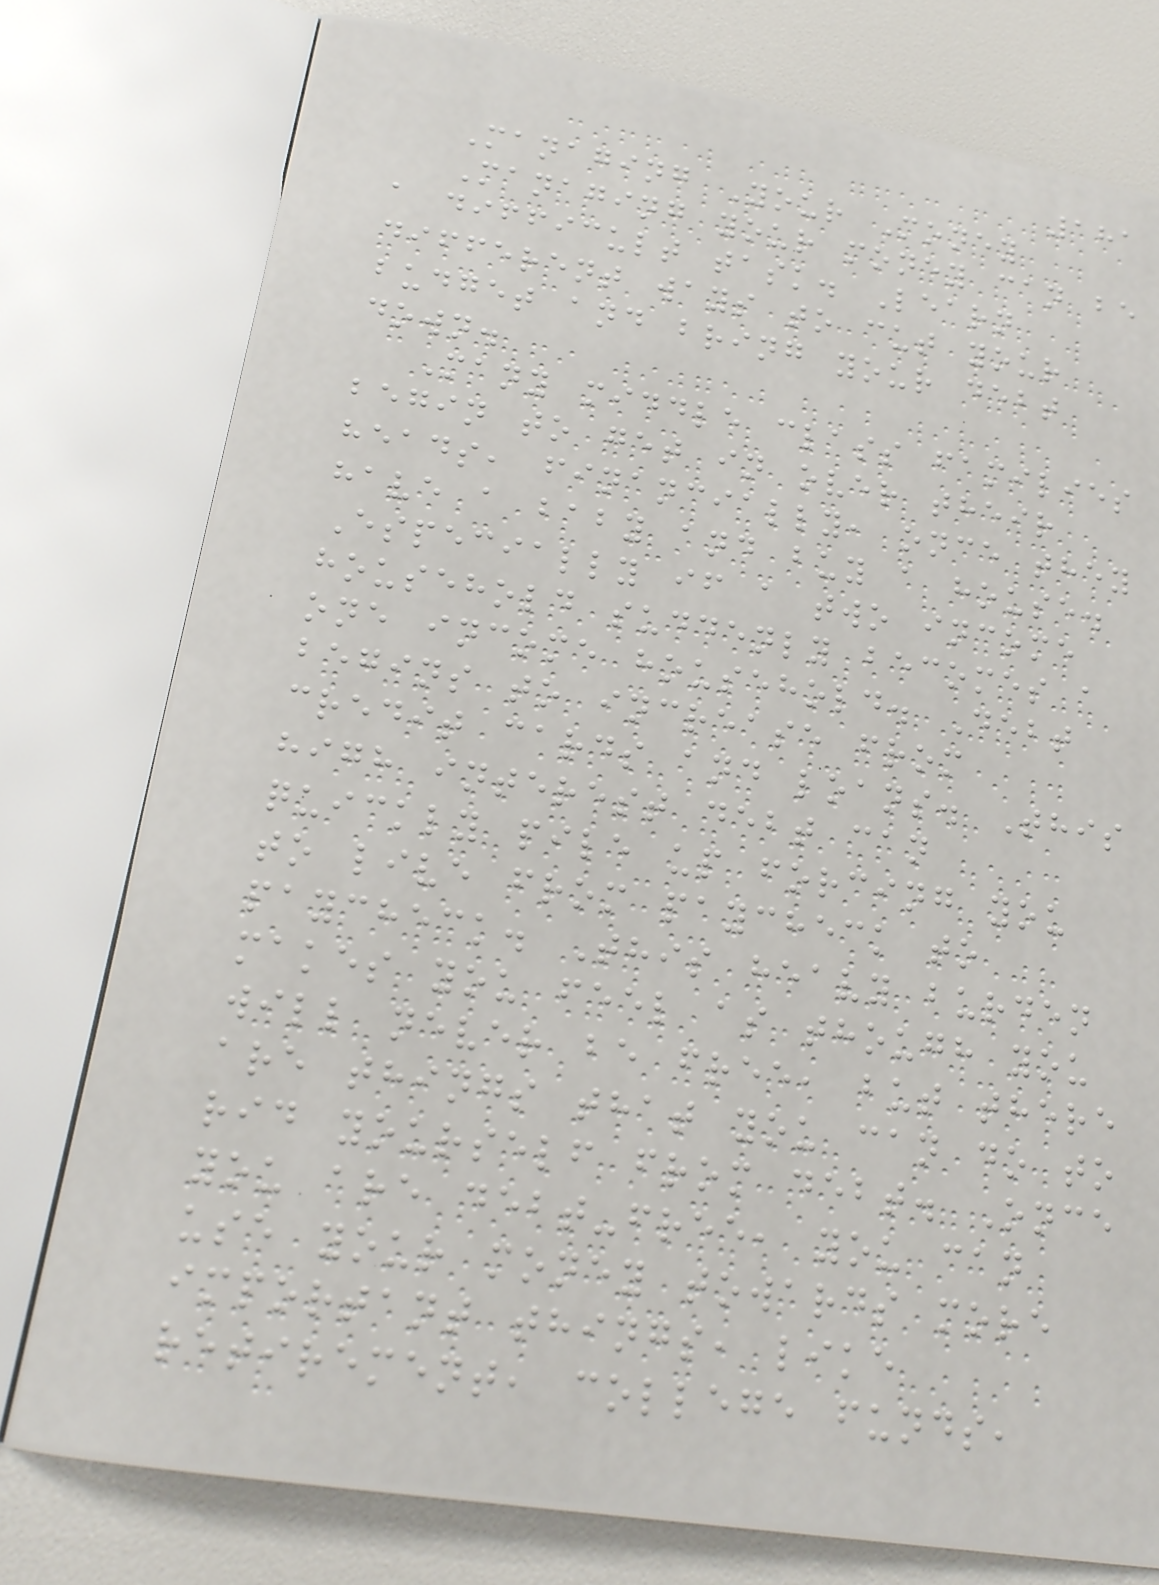181
Managing Your Money
Managing your money can be
a difficult task. Learn
different ways to cut your
budget and bring your debt
down.
Many middle class families
begin to get in over their
heads, financially, once they
have a baby and buy a house.
Especially if a two income
household suddenly becomes a
one income household. Debt
begins to increase from
credit cards and loans. This
high interest debt can
quickly pile up forcing you
to live from paycheck to
paycheck. This heavy burden
makes you feel as though you
will never be free, but there
are things that you can do to
rid yourself from debt. Once
you are debt-free, you can
use your money towards more
important things, like
retirement, college funds,
